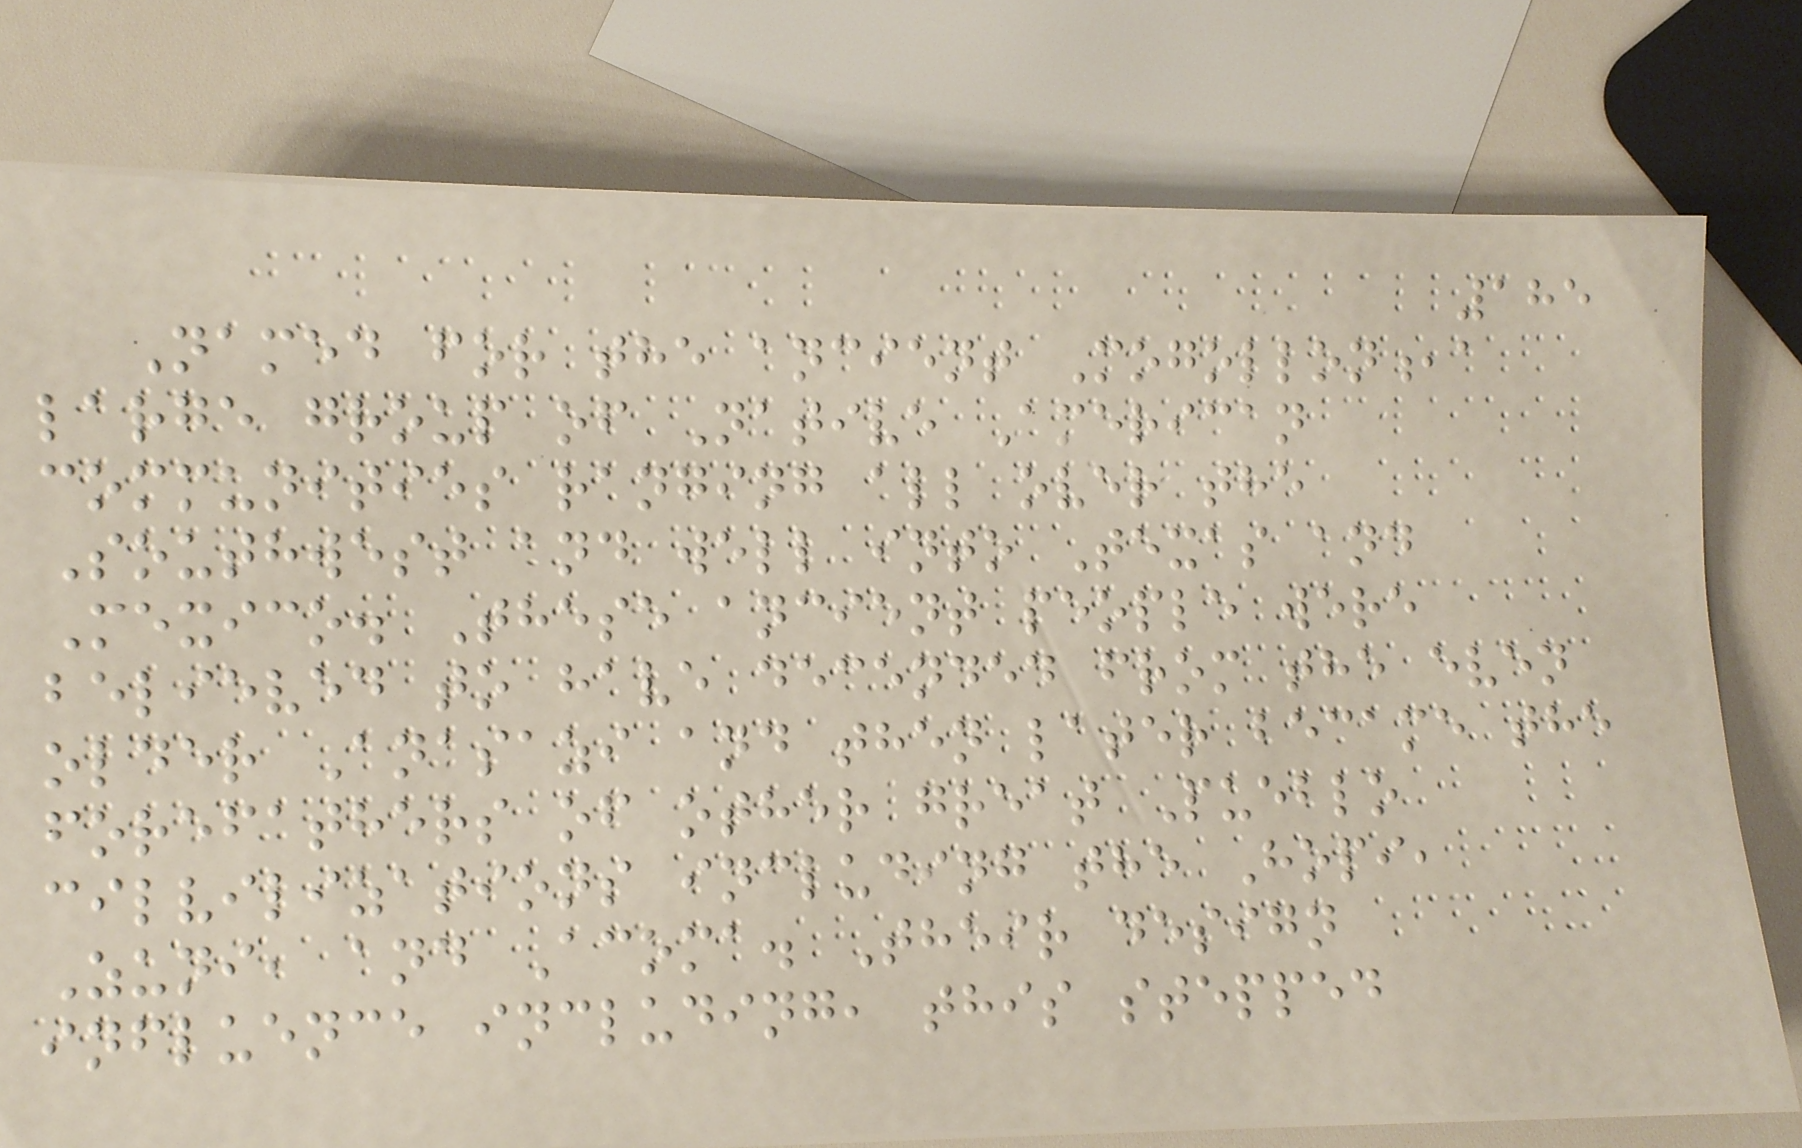185
Named for the ancient Mogollon,a
large group of Native American
communities ranging all over the
Southwest and well into Texas and
Mexico. These ancient people were
believed to have decended from the even
older Anasazi and then later became the
forefathers of other great Pueblo
cilvilizations including the Hopi,
Zuni, and Acoma. Their design
influence including, this stepped
